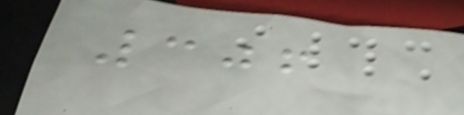306
